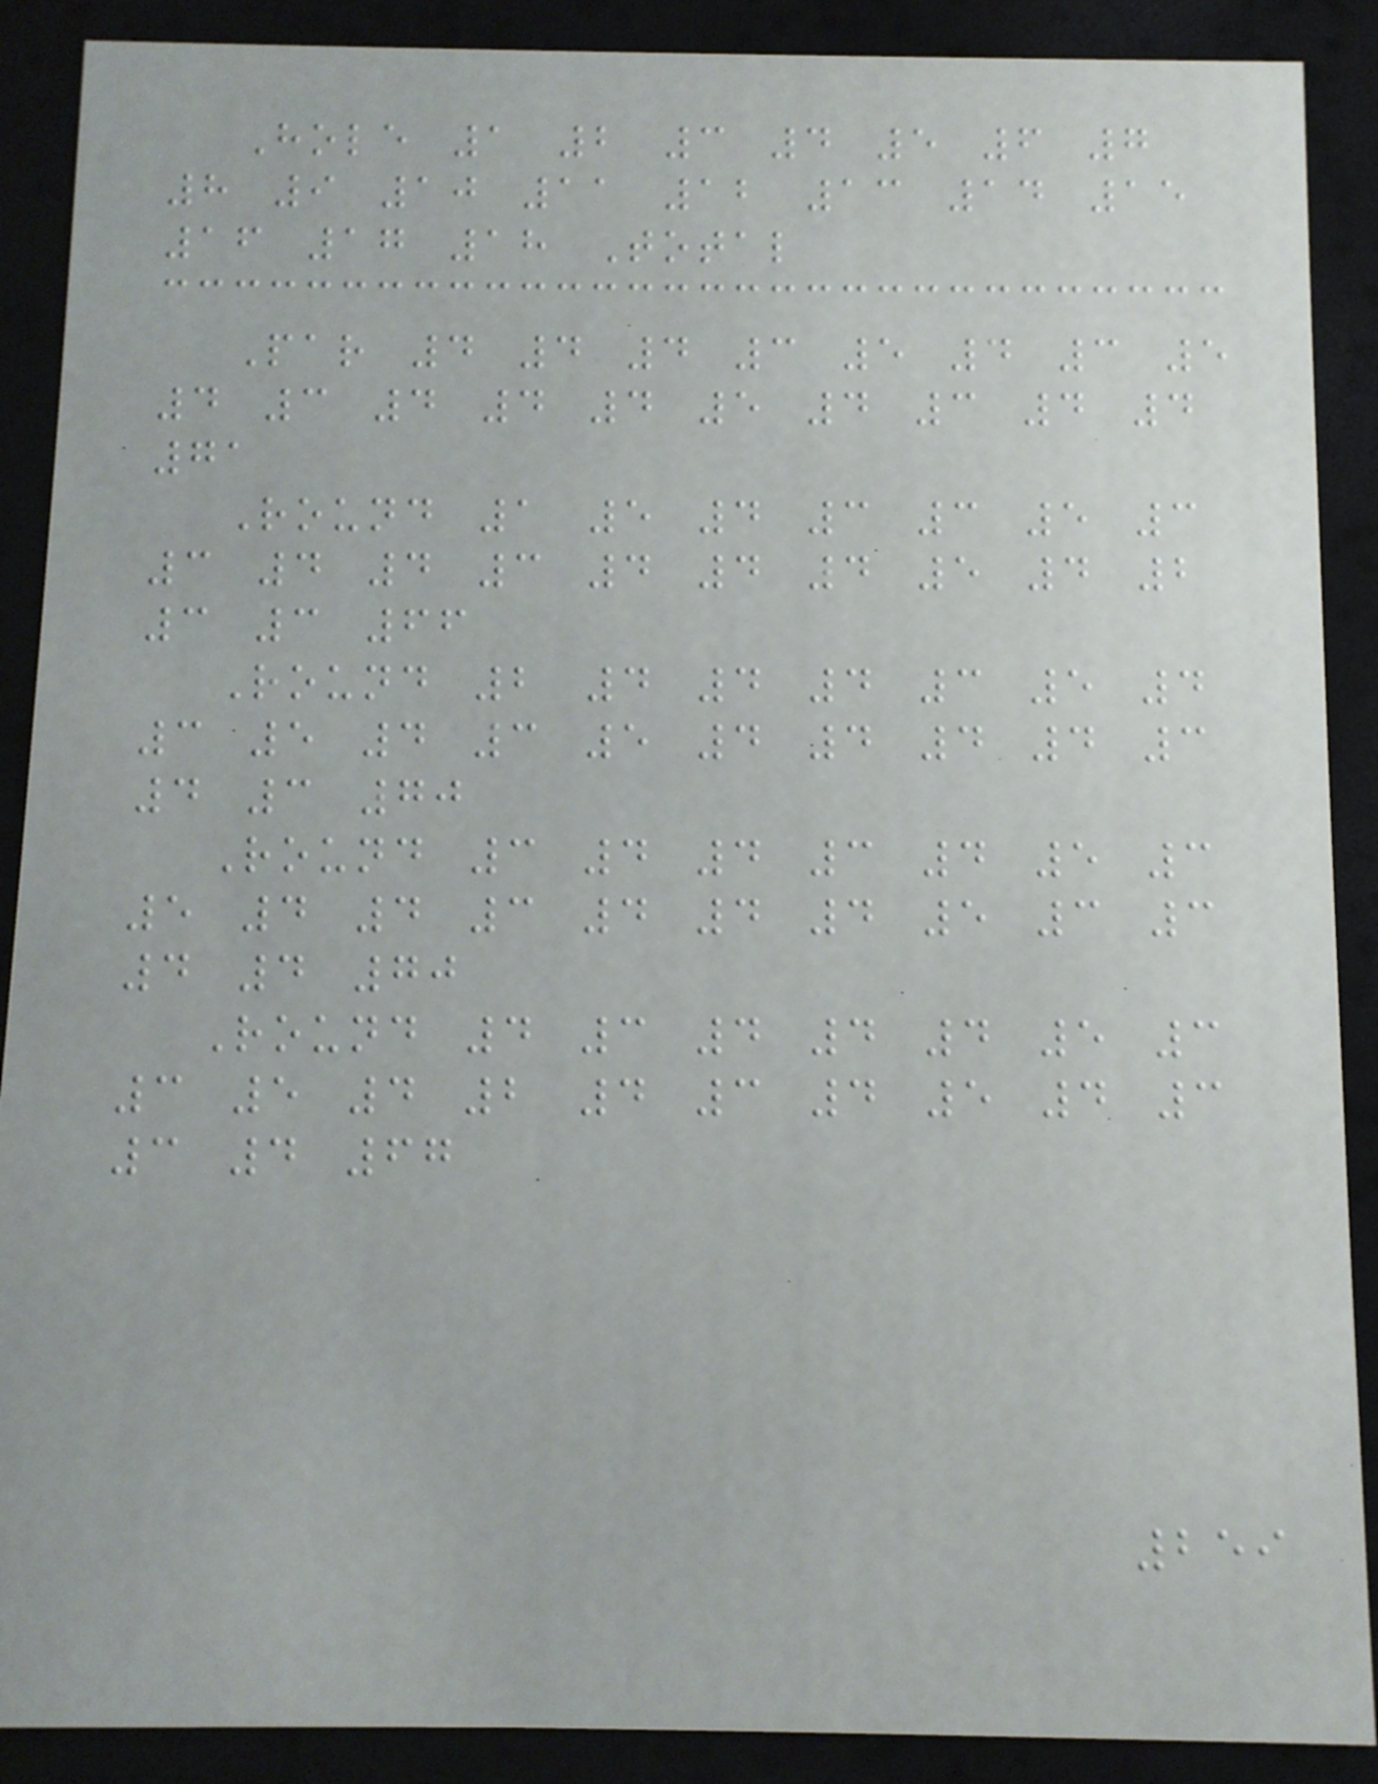Hole 1 2 3 4 5 6 7
8 9 10 11 12 13 14 15
16 17 18 Total
Par 4 4 4 3 5 4 3 5
4 3 4 4 4 5 4 3 4 4
71
Round 1 5 4 3 3 5 3
3 4 4 3 4 4 4 5 4 2
3 3 66
Round 2 4 4 4 3 5 4
3 5 4 3 5 4 4 4 4 3
4 3 70
Round 3 4 4 3 4 5 3
5 4 4 3 4 4 4 5 3 3
4 4 70
Round 4 3 4 4 4 5 3
3 5 4 2 4 3 4 5 4 3
3 4 67
259
